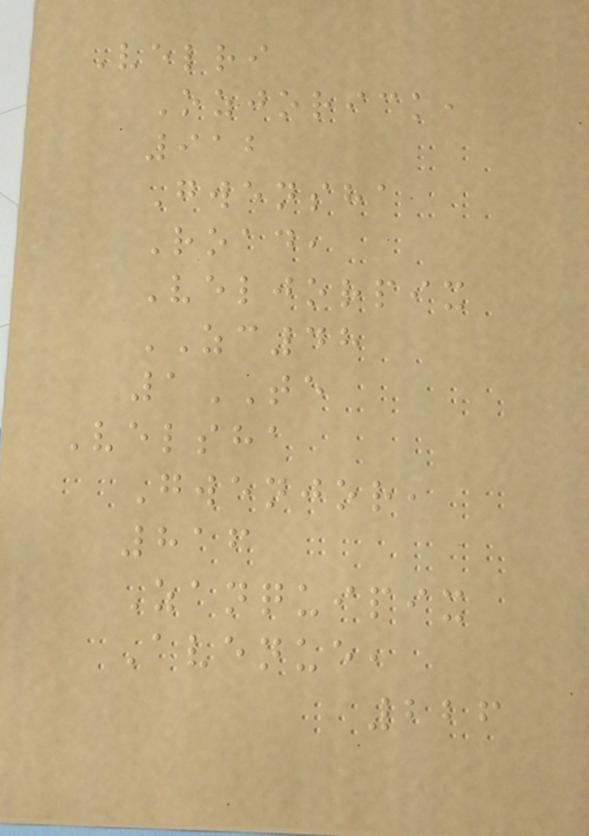Velri
Ozjorick,
912
Gwensha
Road,
Veljorpix
ZC48
1TE
Velsha
Gwenjor,
816
Zanquipix
Avenue,
226
